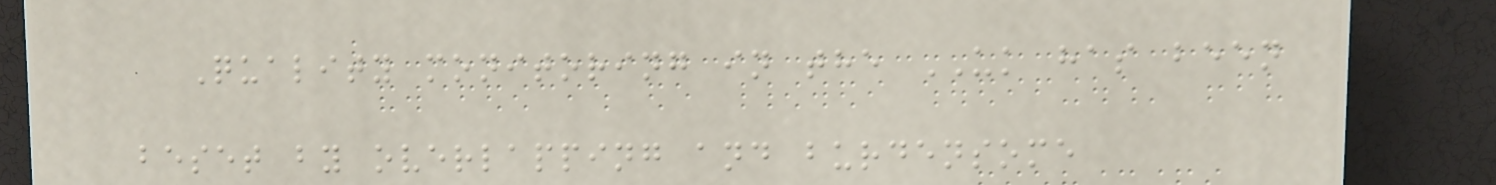Quality monitoring in the UK has been
beset by overlapping and burdensome
